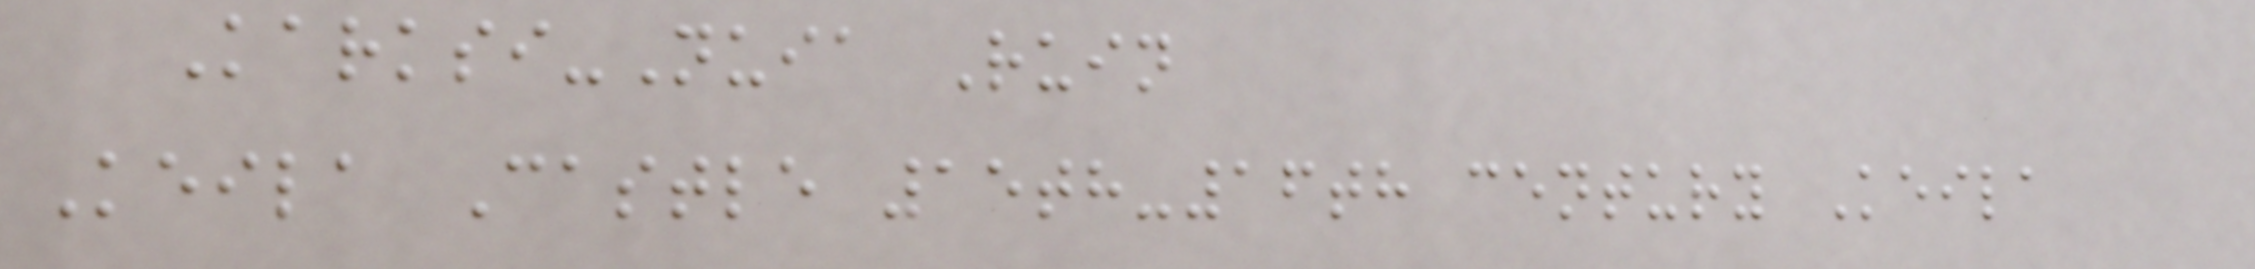Karksi-Nuia Ruin
Keila Castle 15th-16th century Keila
